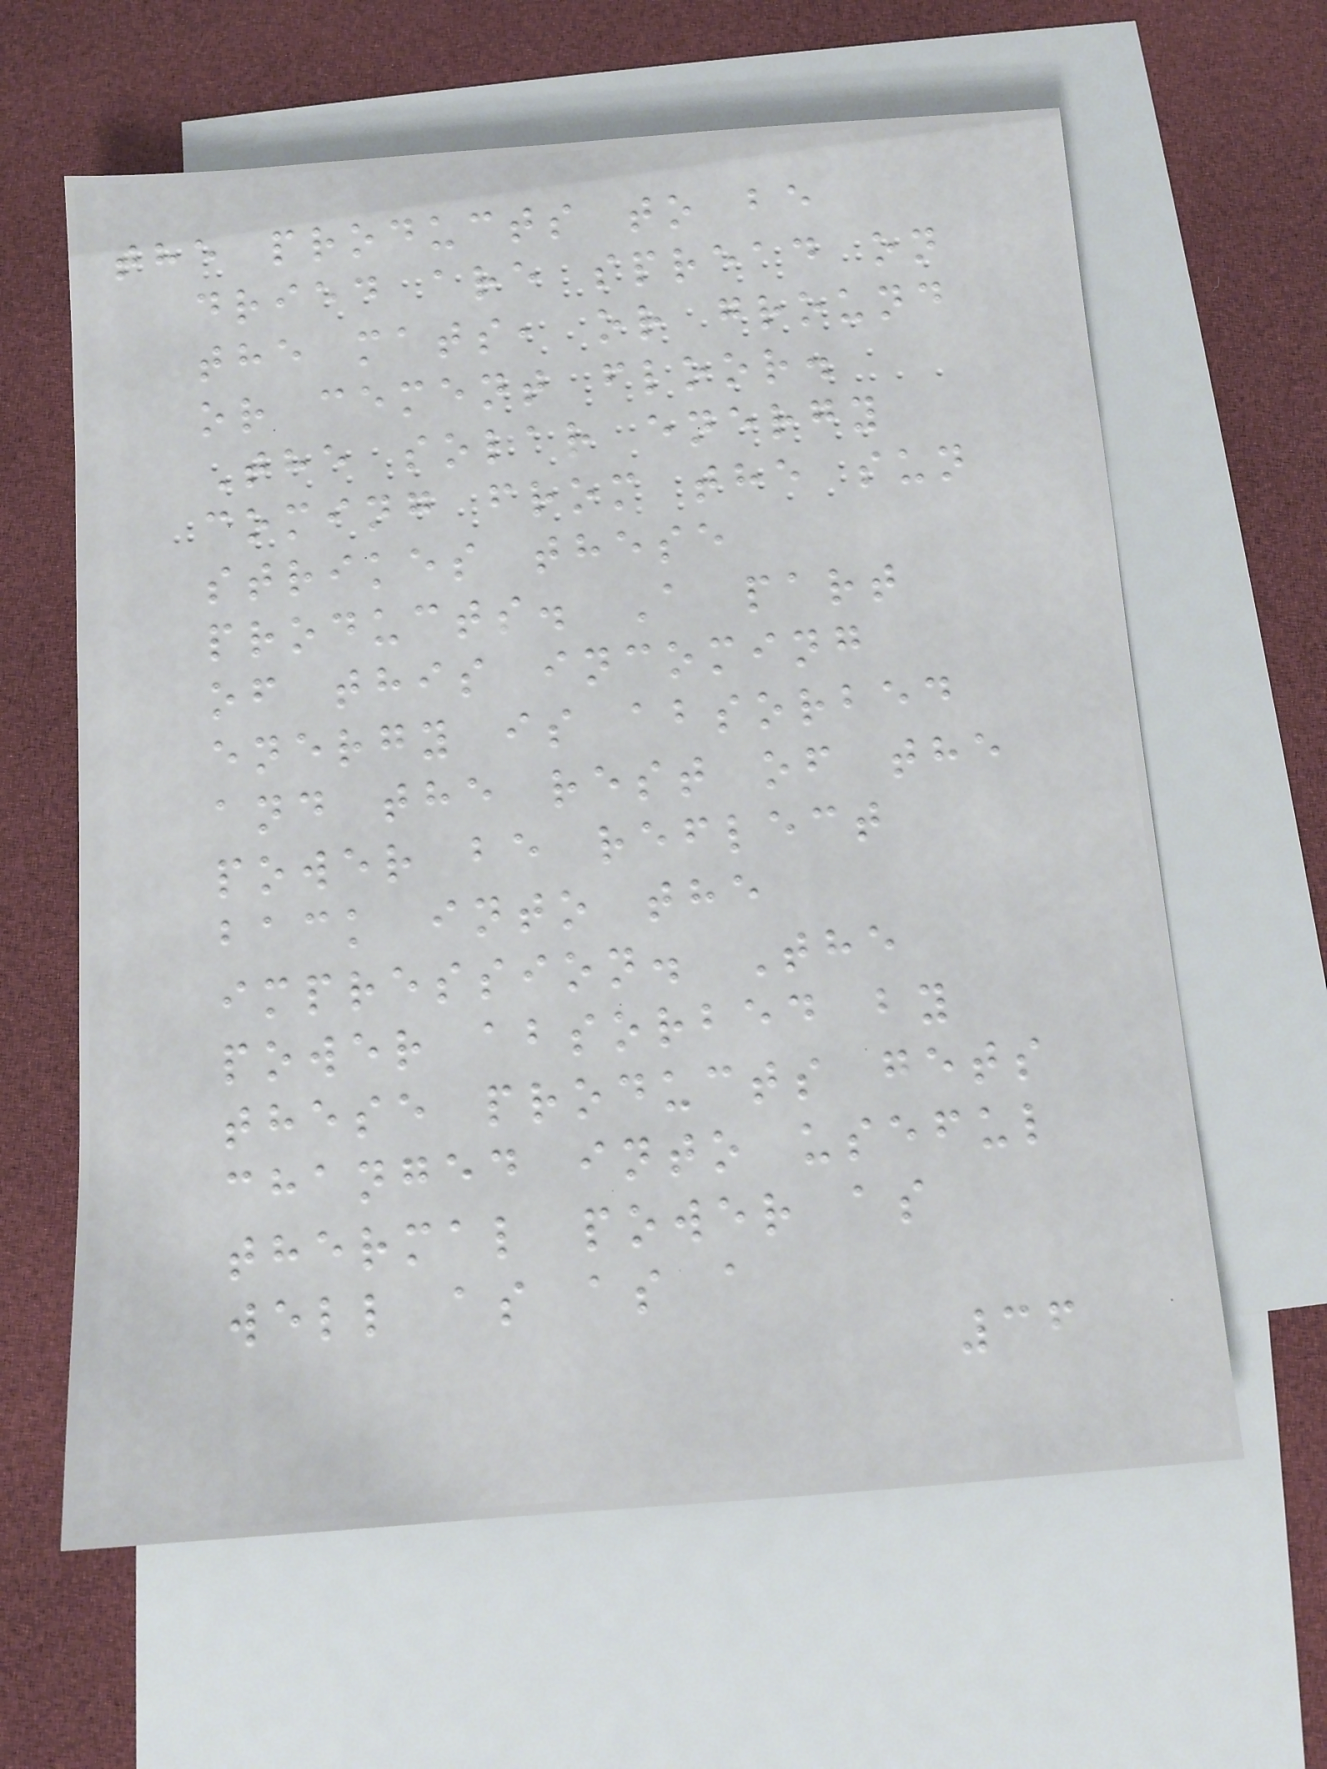the products to be
dried are spread on
the mats, or ground
or cement floor.
The solar energy
coming from the sun
strikes these
products. A part
of this incoming
energy is absorbed
and the rest of the
power be reflect
back into the
impression. The
power absorbed by
these products gets
changed into useful
thermal power as
well as as a
36
